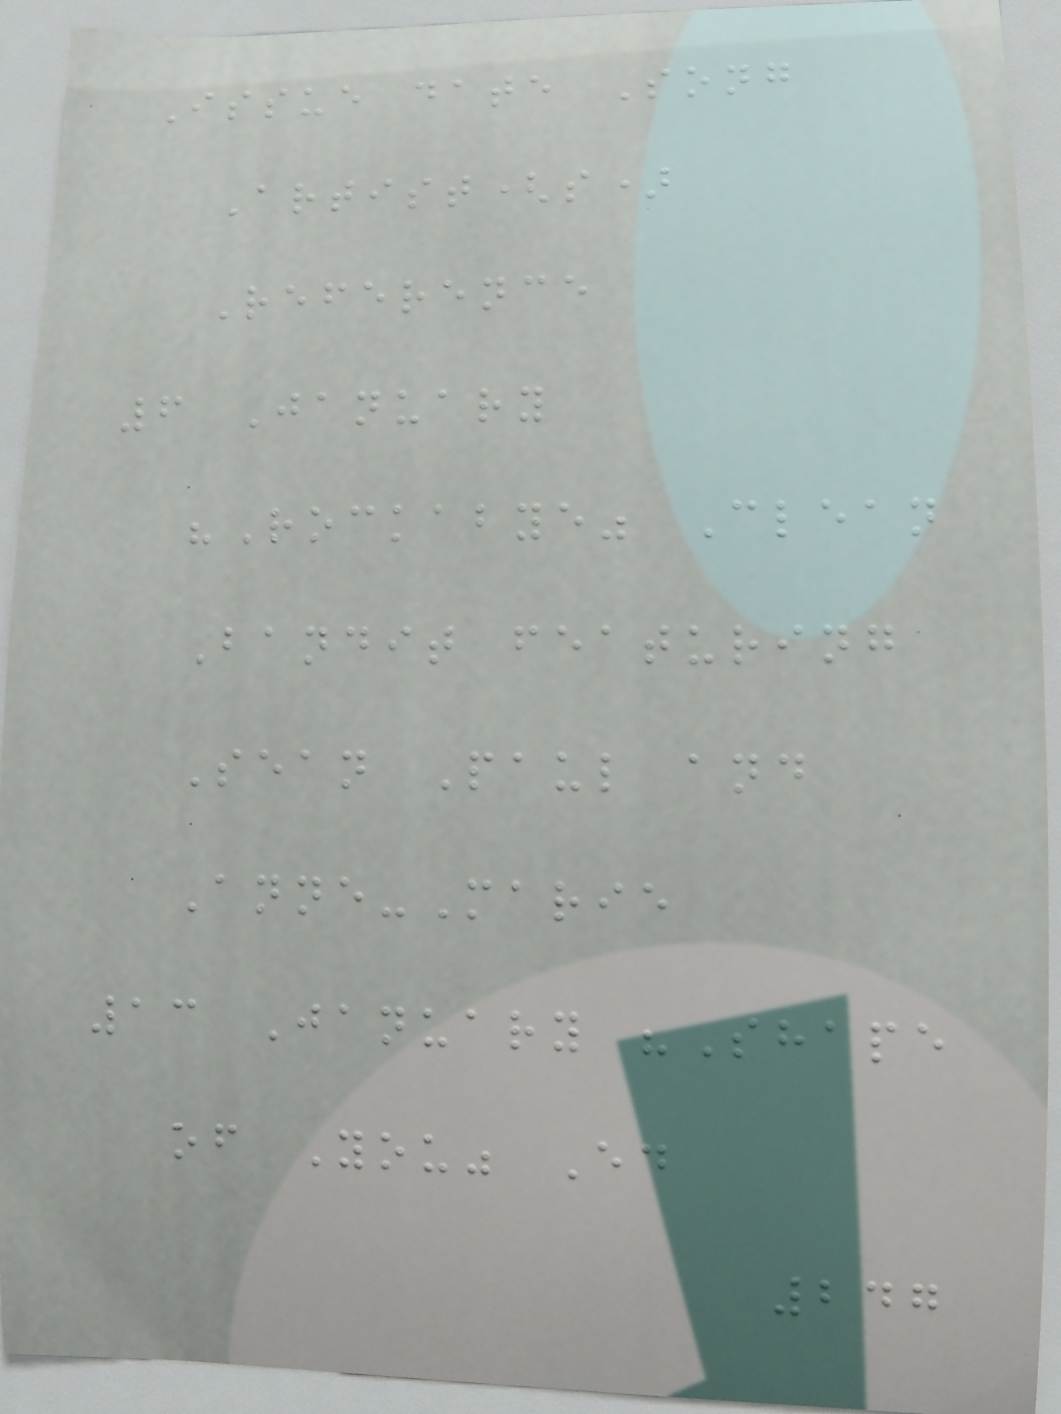Issue date Song
Artist(s)
Reference
6 January
"Rockabye" Clean
Bandit featuring
Sean Paul and
Anne-Marie
13 January "Shape
of You" Ed
247
